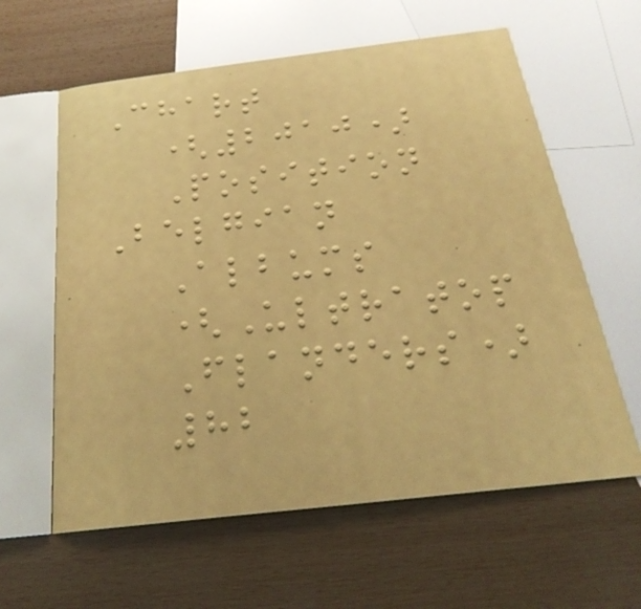Chart
(2010)
Position
Belgian
Albums
(Ultratop
Flanders)
82
